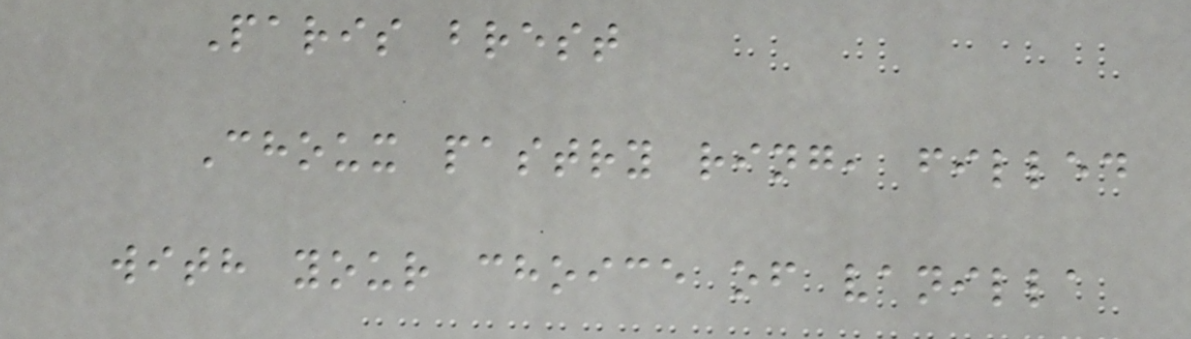Paris brest
Choux pastry ring, filled
with your choice of vanilla
